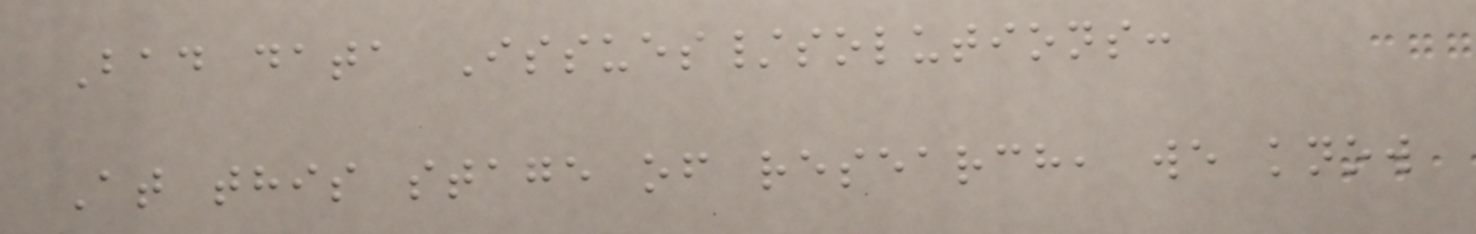Bad data Issues/solutions:
At this stage of research, we know
